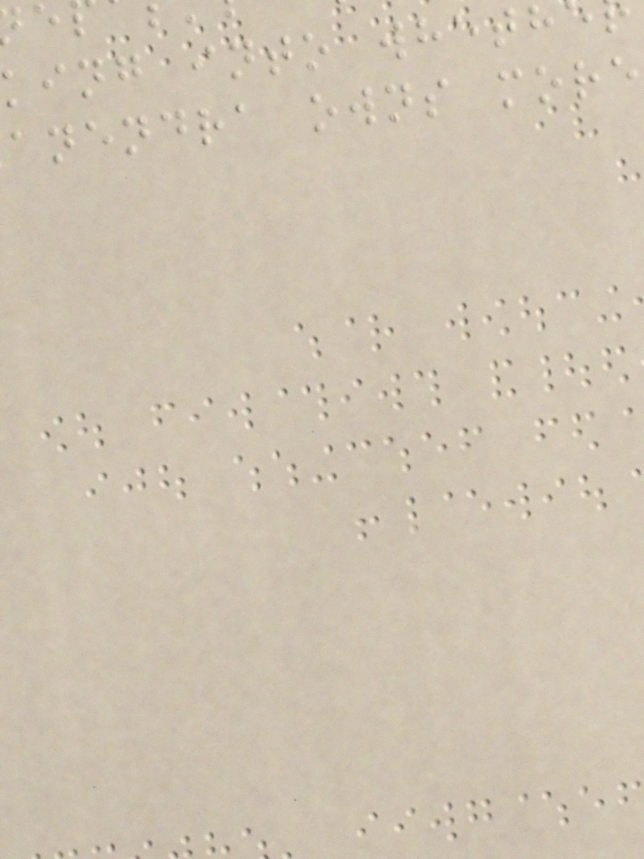king into wheth
anendra owns more
